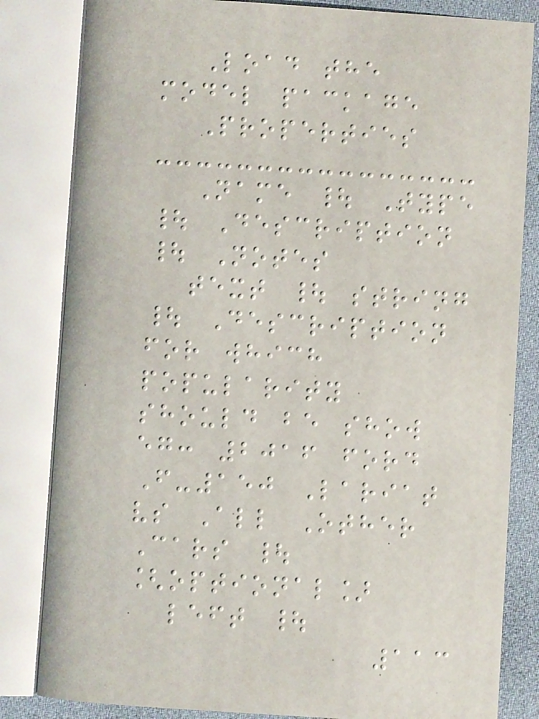Load the
model package
Properties
Name | Type
| Description
| Notes
text | string
| Description
for which
popularity
should be show
eg: 2016 ford
F-150 Lariat
vs All Other
Cars |
[optional]
left |
113
